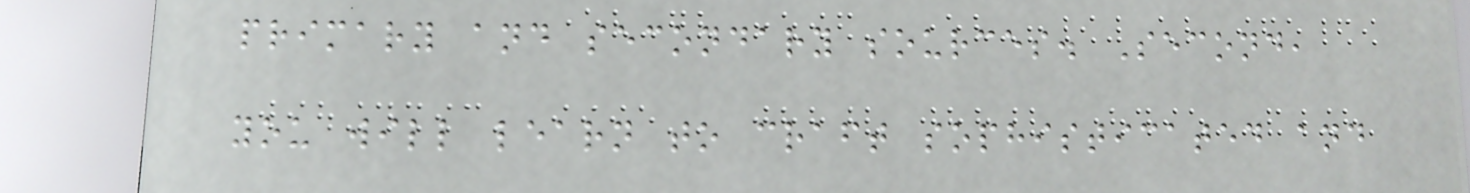primary and secondary sources. Second,
you will learn to craft sophisticated and
